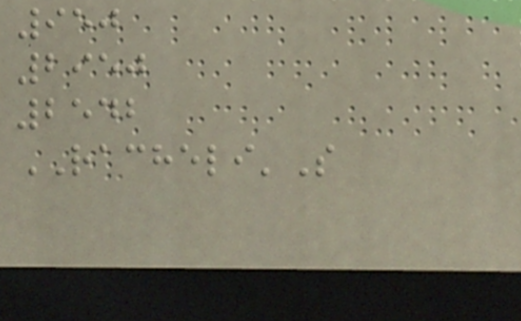950
2950
2542
RACHELI'S
